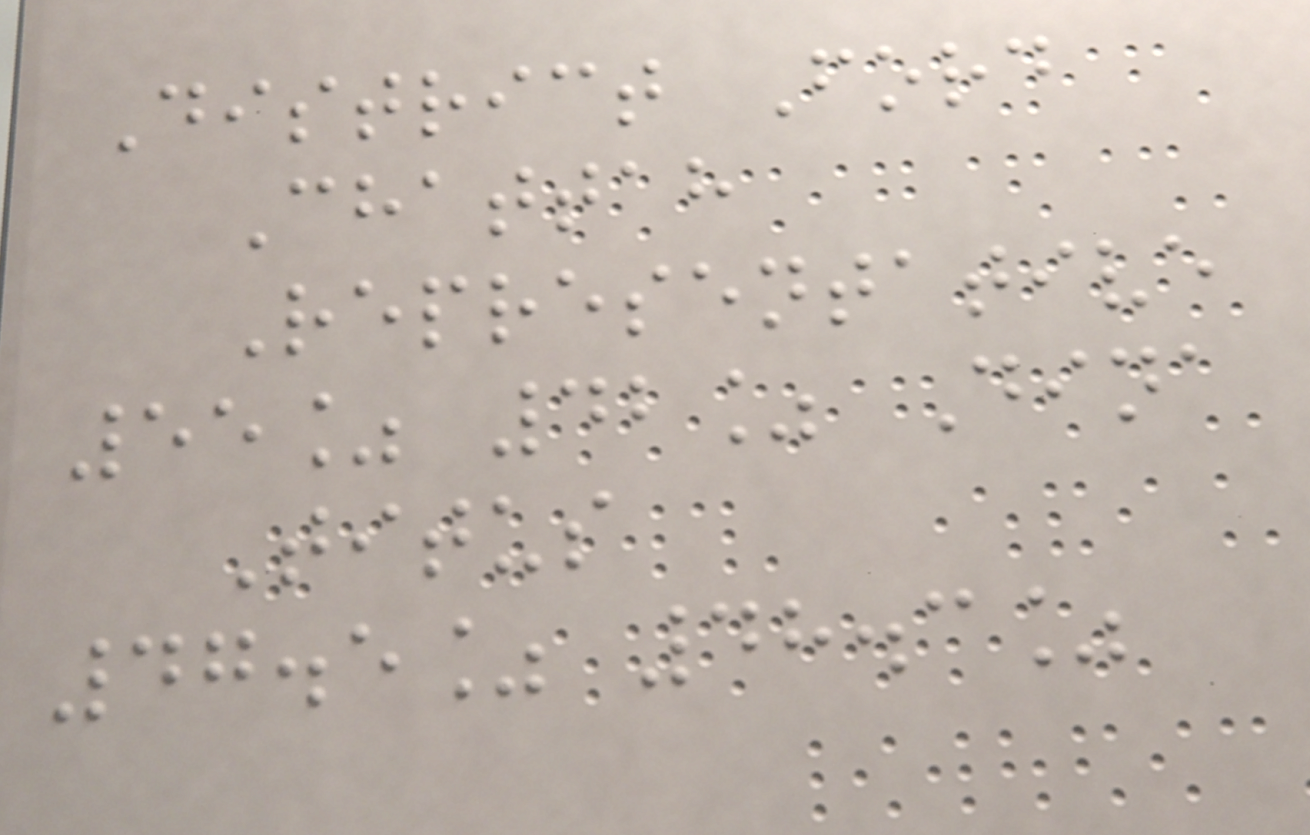District Ford
Chattah
Representative
55% 42% Dina
Titus
47.5% 48.3%
